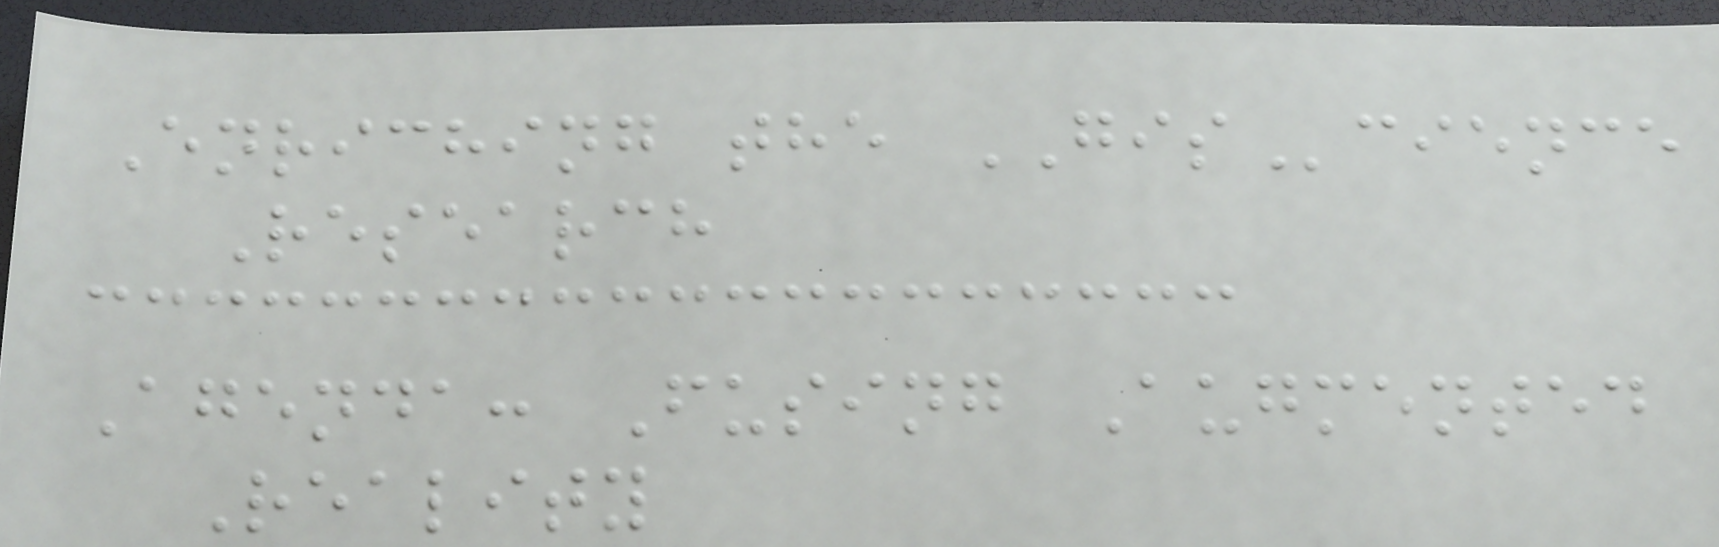Enriching the GIScience
Research
Agenda: Fusing Augmented
Reality
